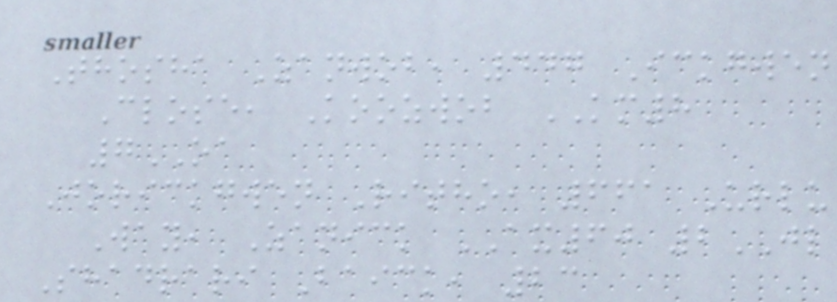Thosha Zanwob, 447 Ickgwen
Close, Koozwob KM8
7OA
Jorickgwen Ritho, 661 Urlu
Way, Zanick AX60 2JL
Shadrari Baick, 23
